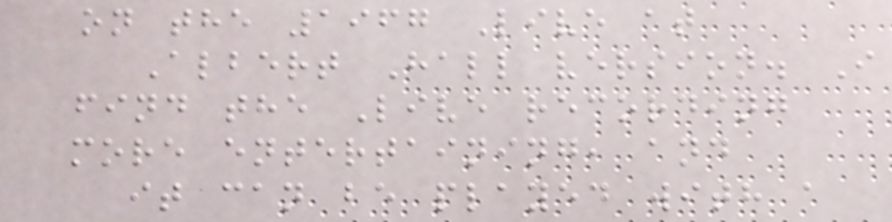on the 1967 Live at
Albert Hall version. I
find the Live recording
more entertaining, and
it can be played with a
